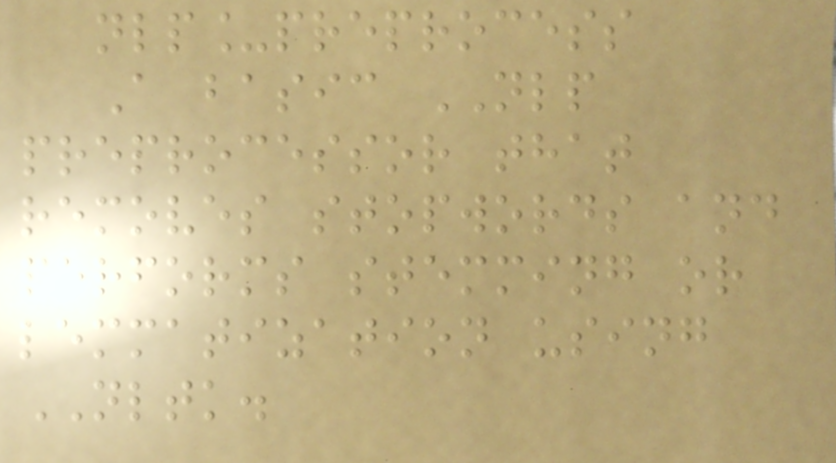nlp_preprocess
A basic NLP
preprocessor that
removes stopwords and
performs stemming or
lemmatization using
NLTK.
